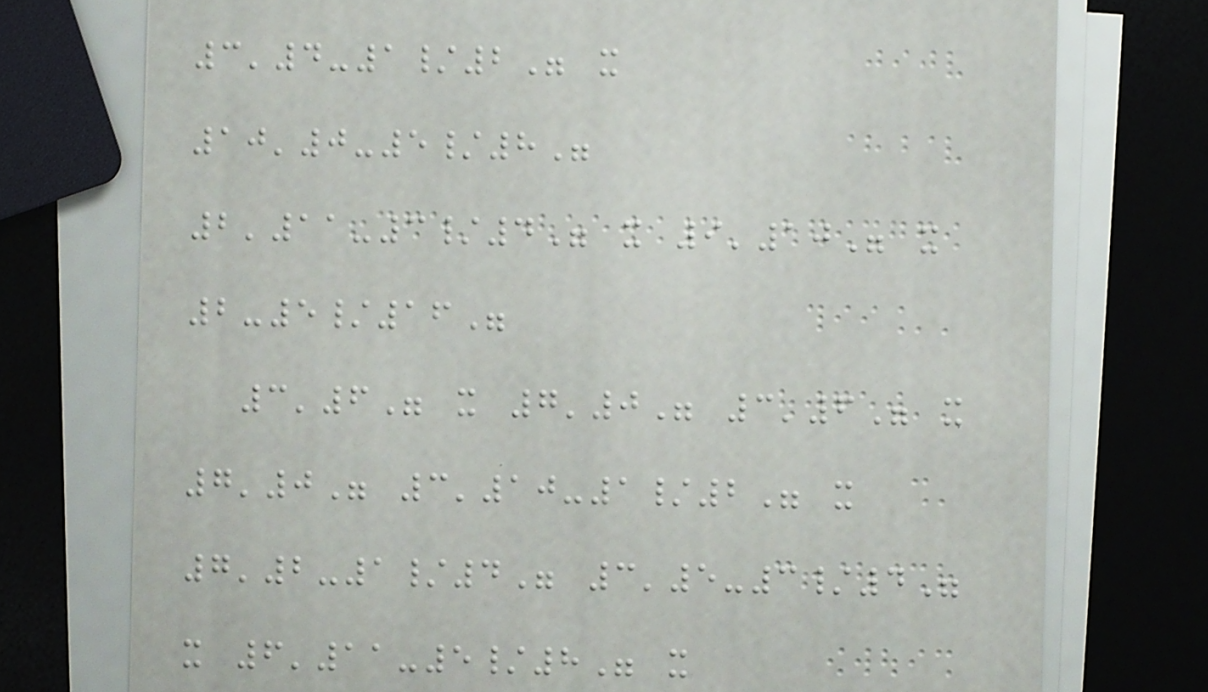3'4-1/2" x
10'0-5/8"
2'11-3/4" x 9'10" x
2-5/16"
3'6" x 7'0" 3'6" x
7'0" 3'10-1/2" x
7'2-1/4" 3'5-3/4"
x 6'11-5/8" x
